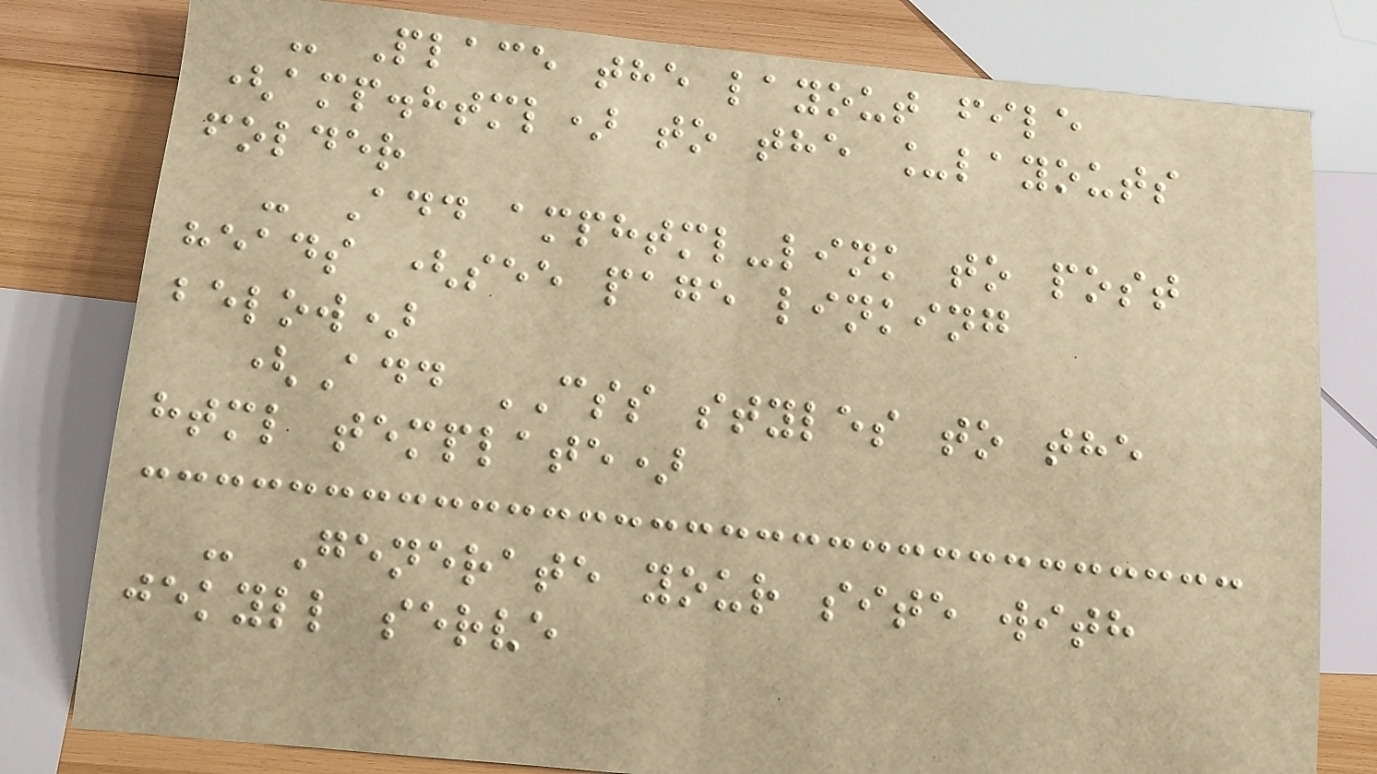- Place the layout file
(amp.html) to the _layouts
folder
- Add amphtml-link to post
heads (see page linking
below)
(Add CSS styles to the
html template)
- Generate your site with
jekyll serve
